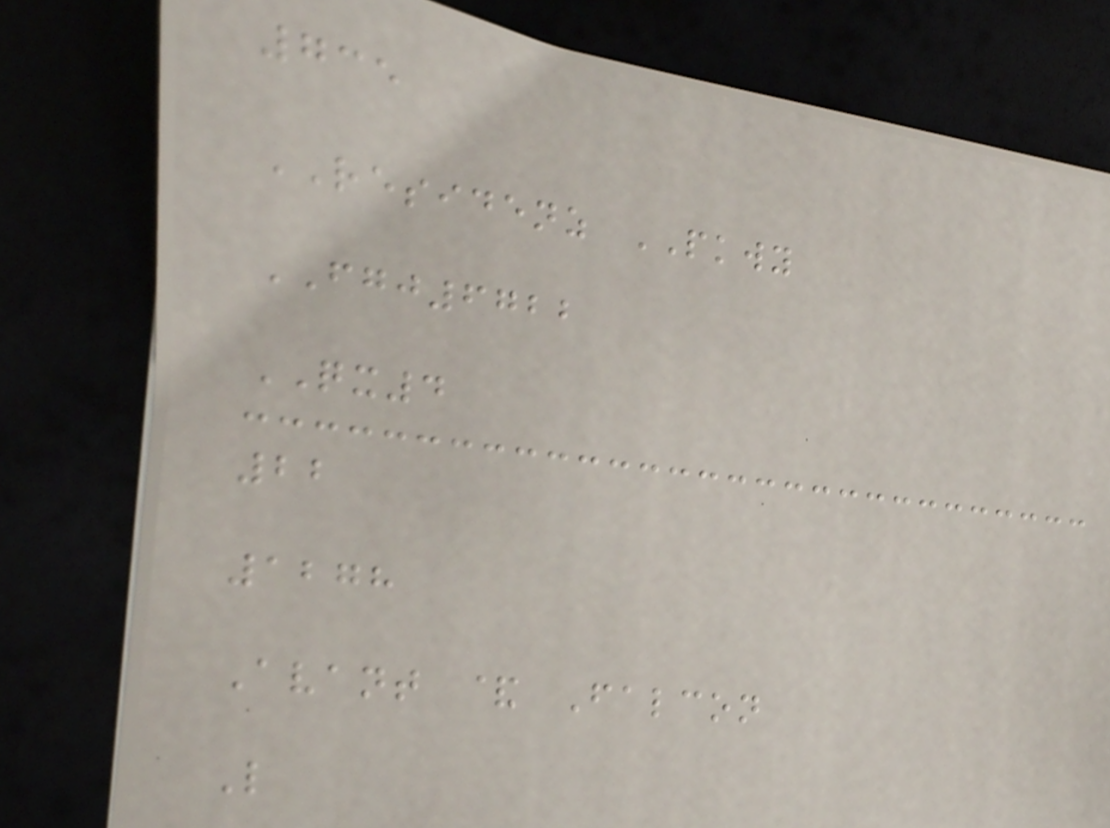735
RESIDENZ PKWY
FGJ6722
QX4
22
1278
Avant & Falcon
L
